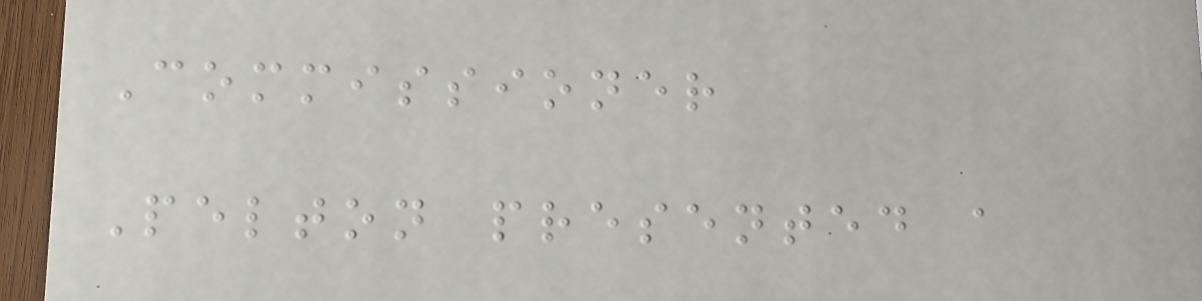Commissioner
Pelton presented a
